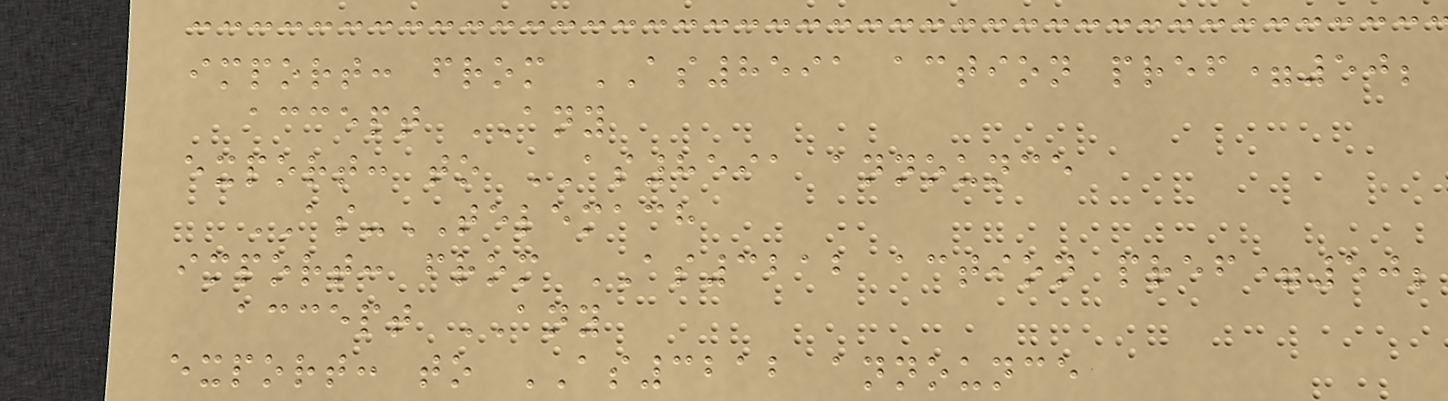import: from AS8591 action pref=50;
accept ANY
export: to AS8591 announce
AS-TELEMACH
import: from AS3212 action pref=50;
accept ANY
export: to AS3212 announce
